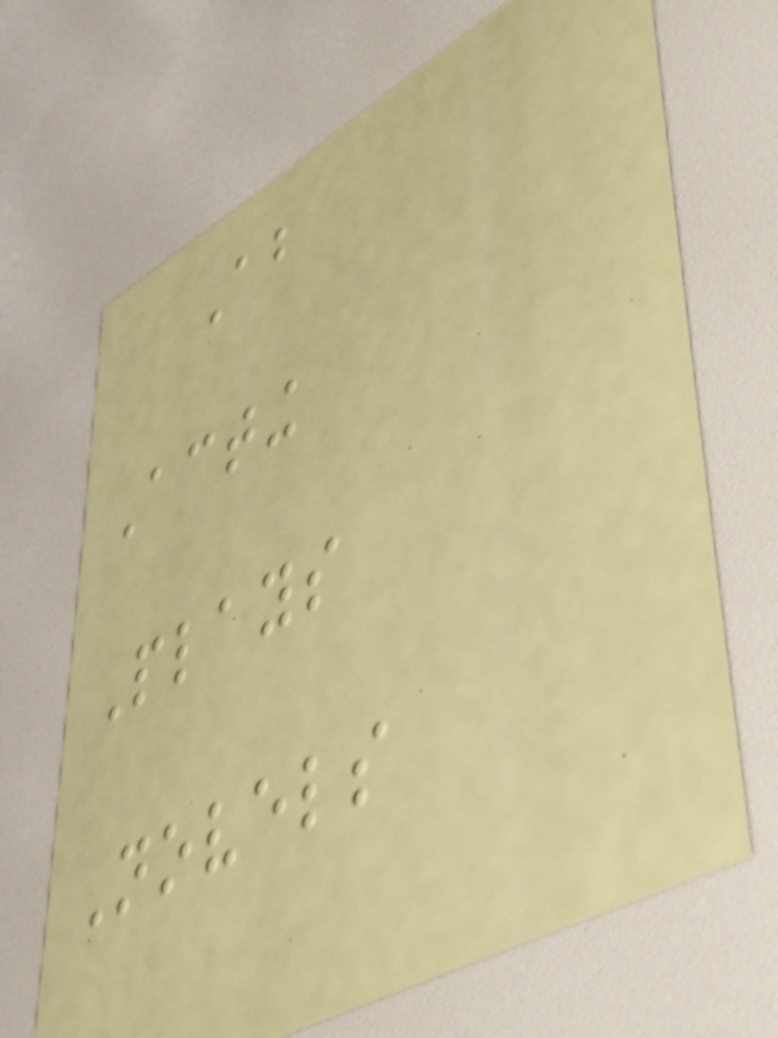About
Acting
Plays
Novels
